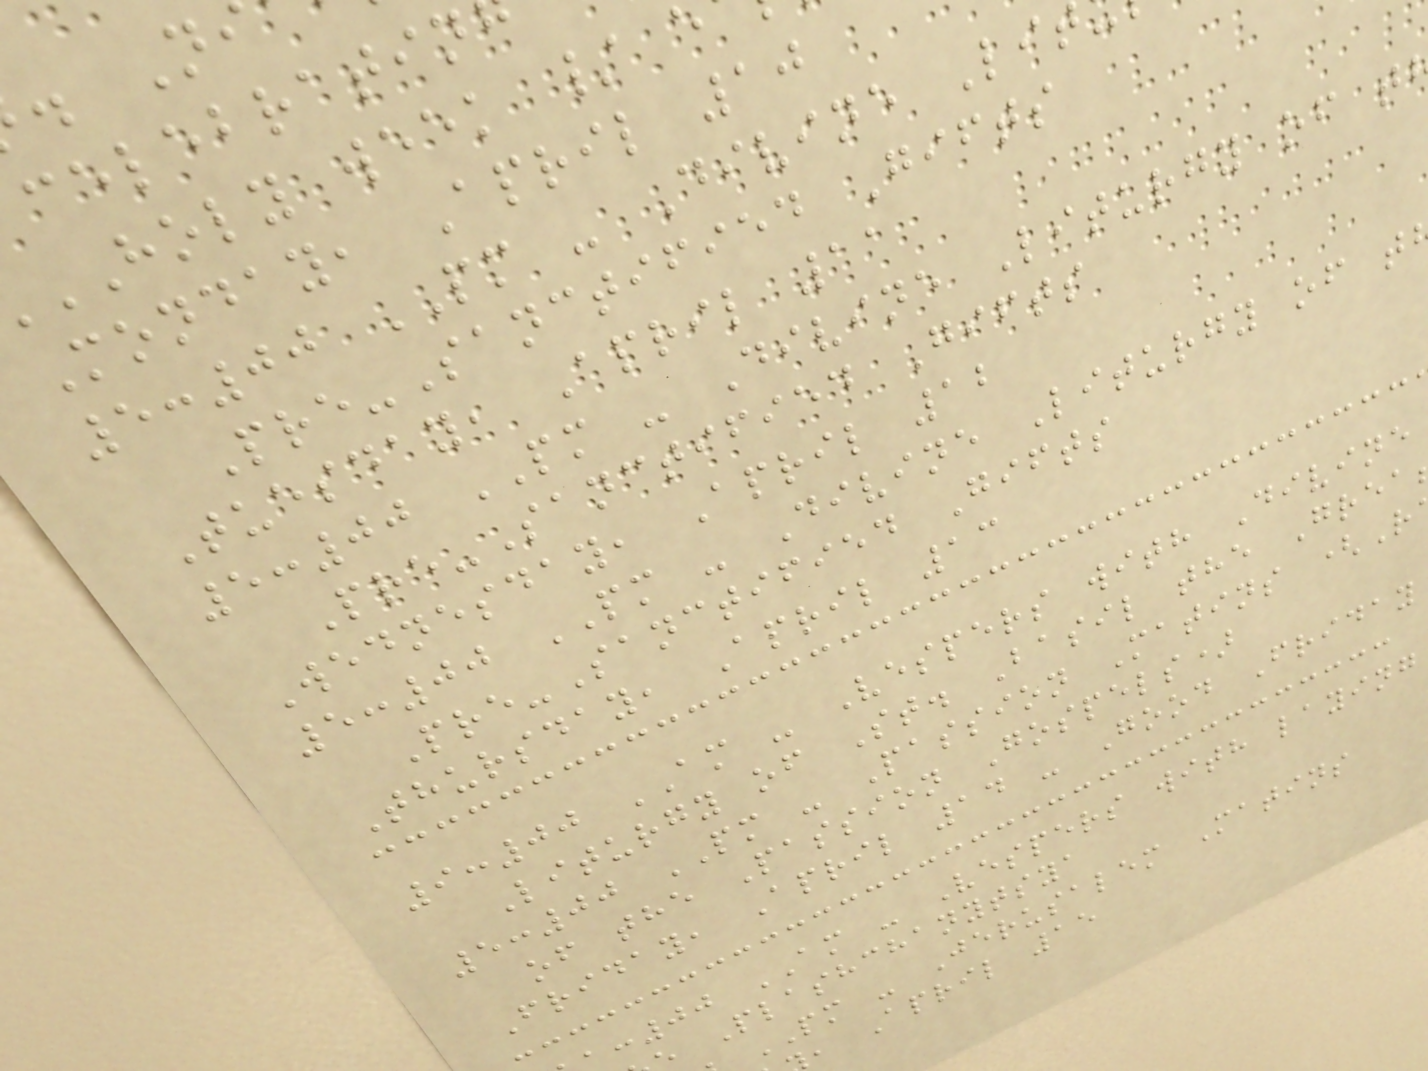celebratin
HOLY week /
Monday, April 10
5:00 PM - Divine Lit
Pre-Sanctified Gifts
Tuesday, April 11
5:00 PM - Divine Liturgy of t
Pre-Sanctified Gifts
Wednesday, April 12
5:00 PM - Divine Liturgy of t
Pre-Sanctified Gifts
Thursday, April 13
9:00 AM - Vespers with Divine
Liturgy of St. Basil the Grea
5:00 PM - Passion Matins (R
of the Passion Gospels)
Friday, April 14 - Good Friday
:00 AM - Vespers with laying
Plashchanytsya
PM - Jerusalem Matins
, April 15
